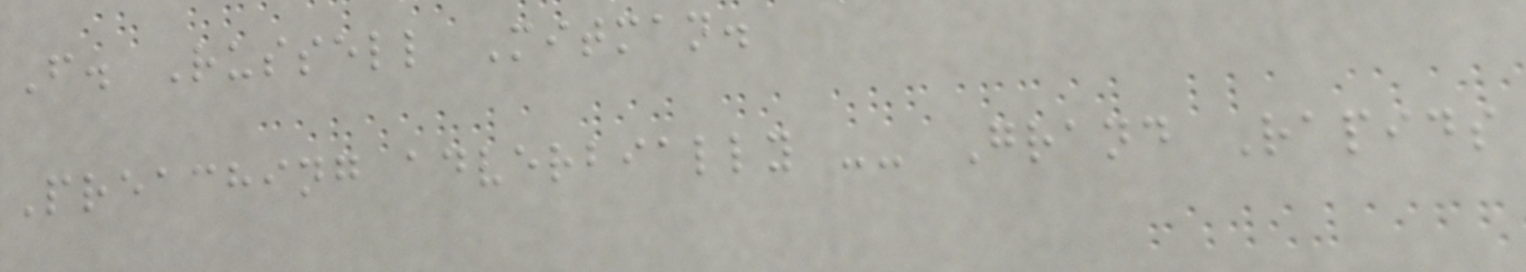F. Russell Mitman.
Preaching adverbially -- Grand Rapids
